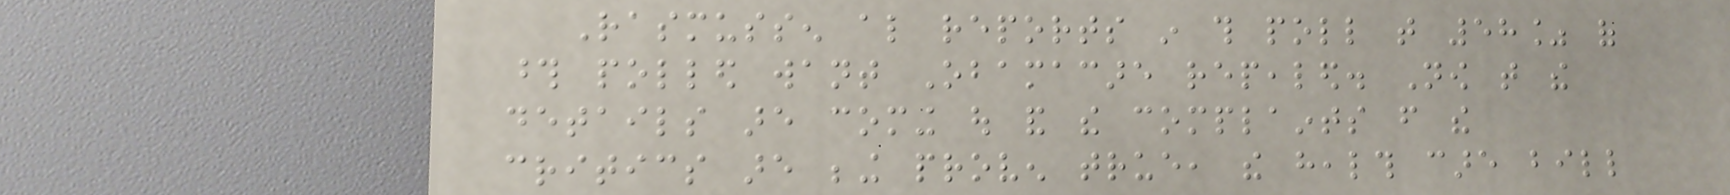Rasmussen also reports in this poll that 58% of
those polled want Obamacare repealed. Now that the
details are coming out and the complaints from the
critics are being proven true, the health care bill
